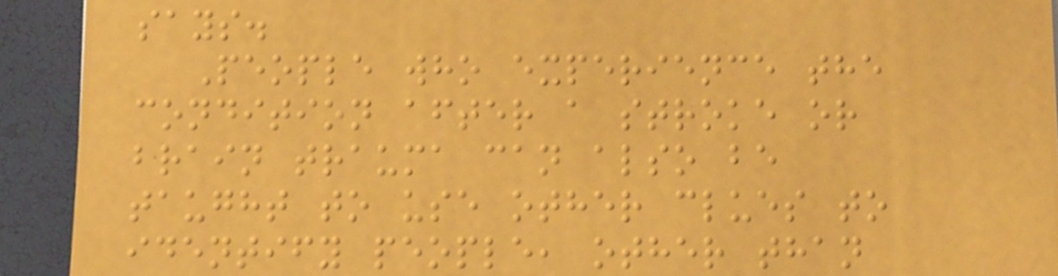says.
People who experience the
condition after a stroke or
brain trauma can also be
taught to use other clues to
identify people, other than
